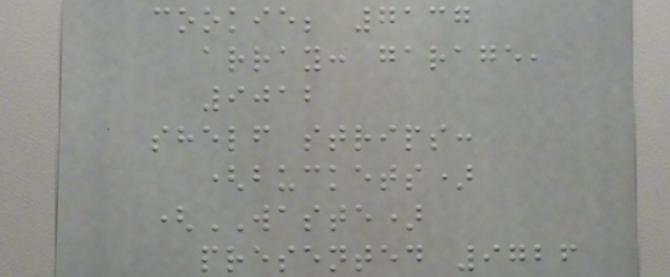cookie; 7137
array: garage,
9012
shelf strips:
(buckets)
(WASTE)
presented 9726
